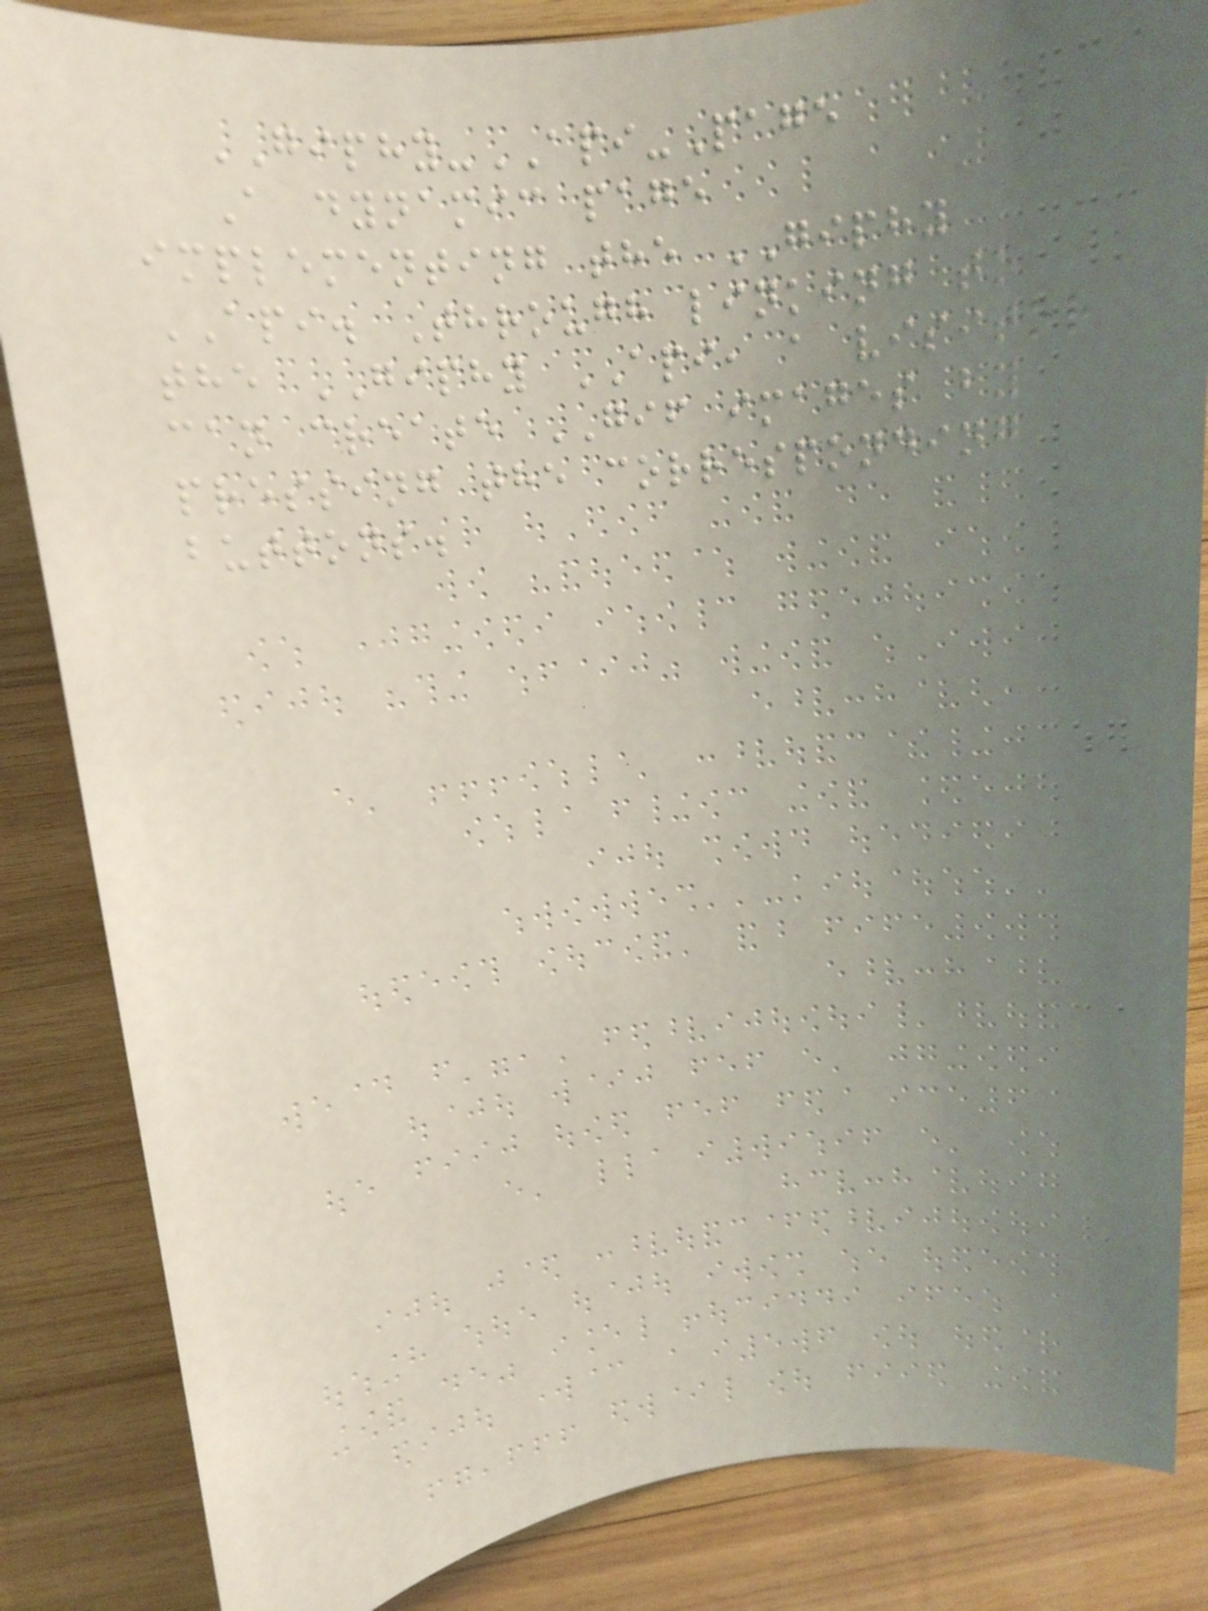GIPHY-API-Page
A dynamic page
implementing the GIPHY
API. Through linking to
the GIPHY API, a visitor
can create GIF images by
pressing the corresponding
buttons.
